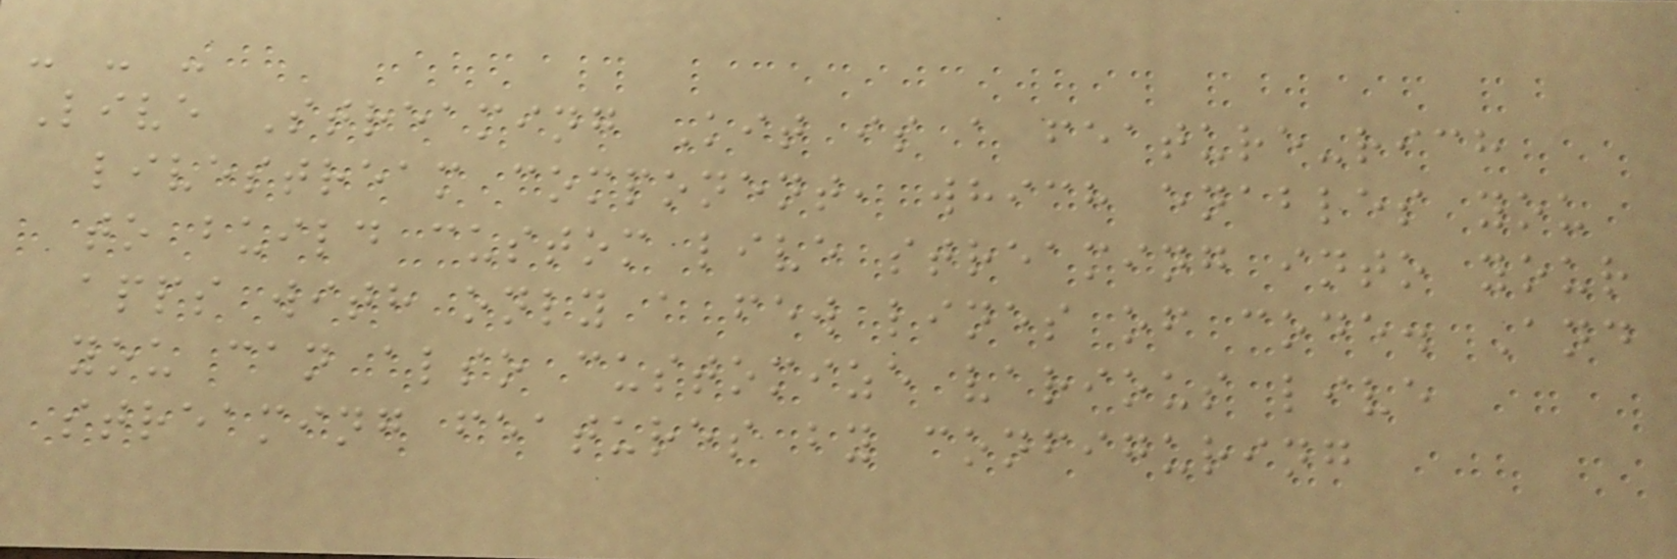- - -
Live Streaming Kit is a feature-rich
livestream component, which enables you
to build custom live streaming into your
apps with only a few lines of code. And
you can also customize various live
streaming features by configuring
